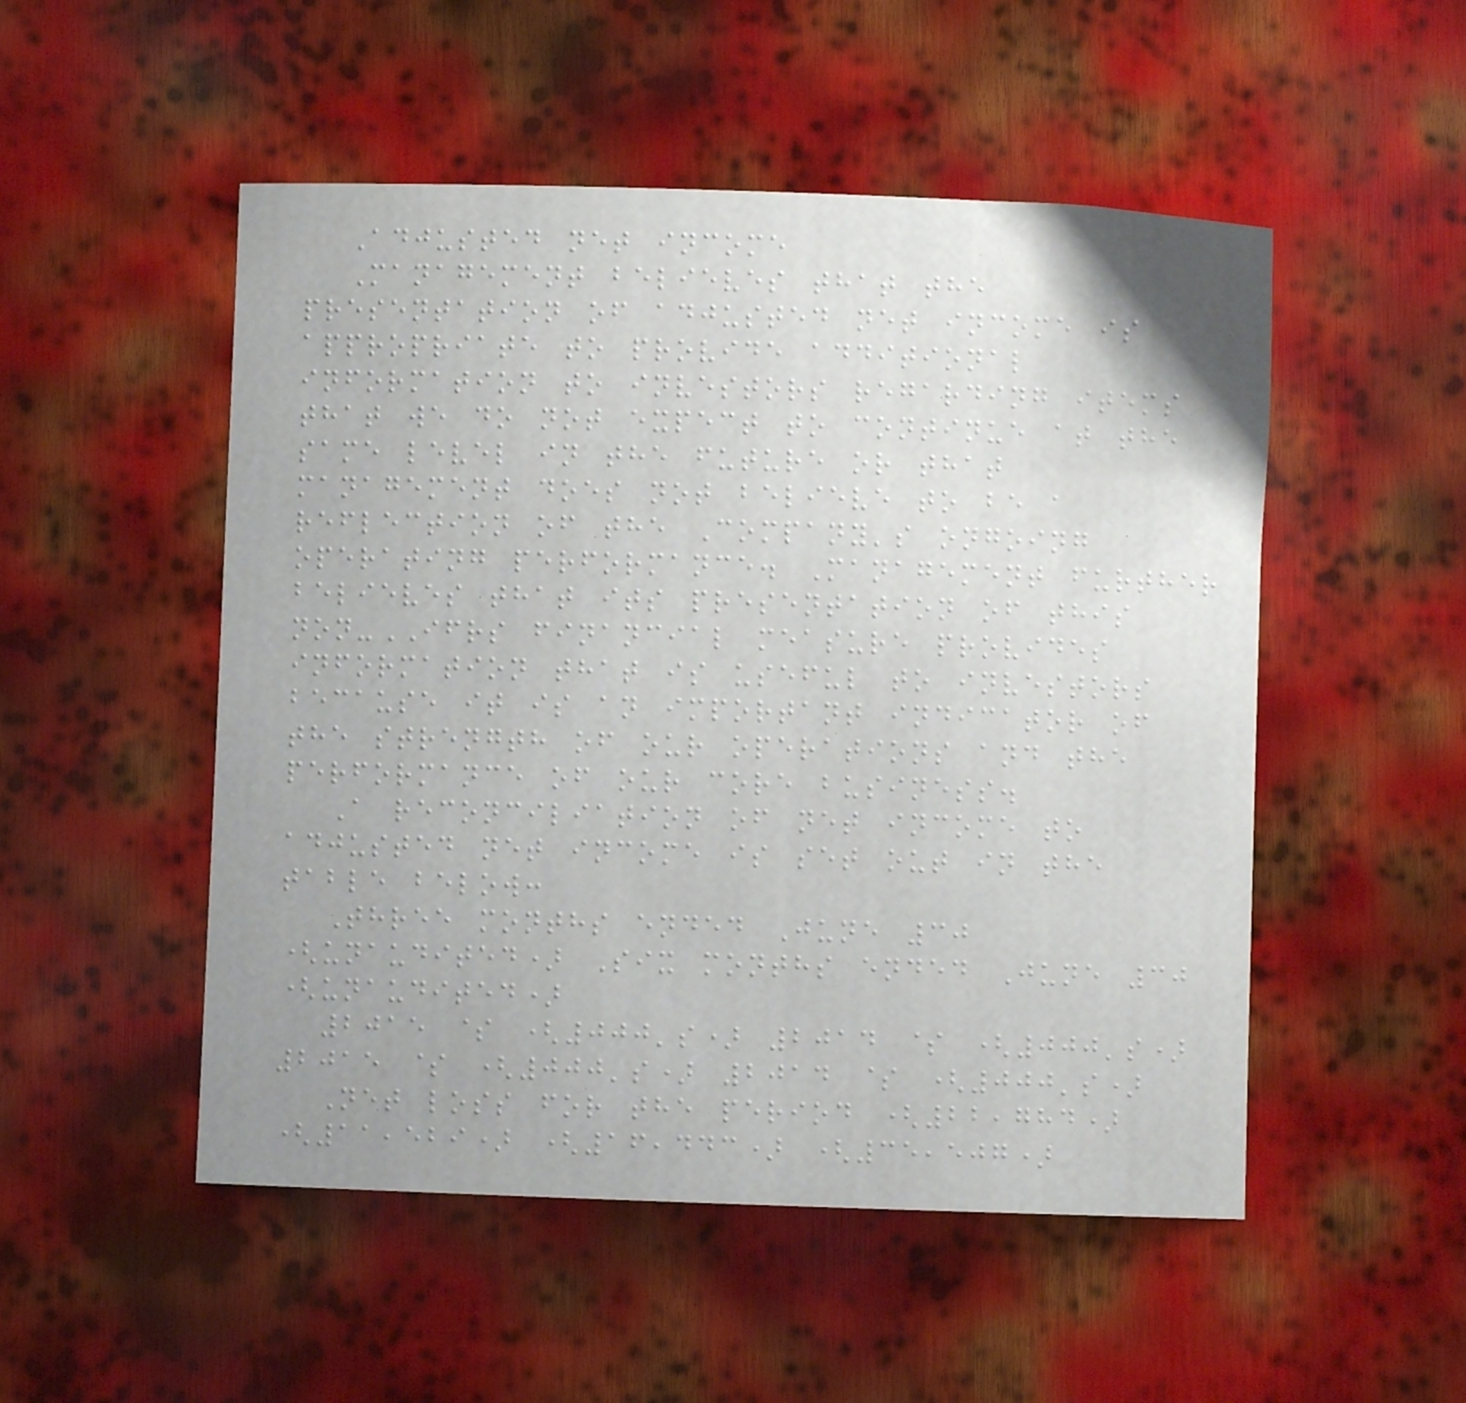Adjusted net income
Management believes that the
presentation of adjusted net income is
appropriate to provide additional
information to investors regarding items
that we do not expect to continue at the
same level in the future or that
management does not believe to be a
reflection of the Company's ongoing
operating performance. Management further
believes that its presentation of this
non-IFRS financial measure provides
information that is useful to investors
because it is an important indicator of
the strength of our operations and the
performance of our core business.
A reconciliation of net income to
adjusted net income is set out in the
table below:
Three months ended June 30
(unaudited) Six months ended June 30
(unaudited)
2015 $ (000's) 2014 $ (000's)
2015 $ (000's) 2014 $ (000's)
Net loss for the period (22,784)
(11,529) (16,443) (35,507)
